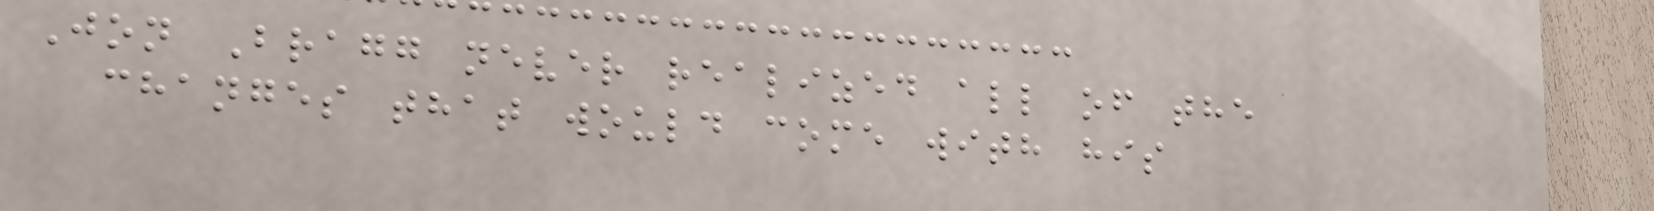Jon Bragg never realized all of the
changes that would come with his
